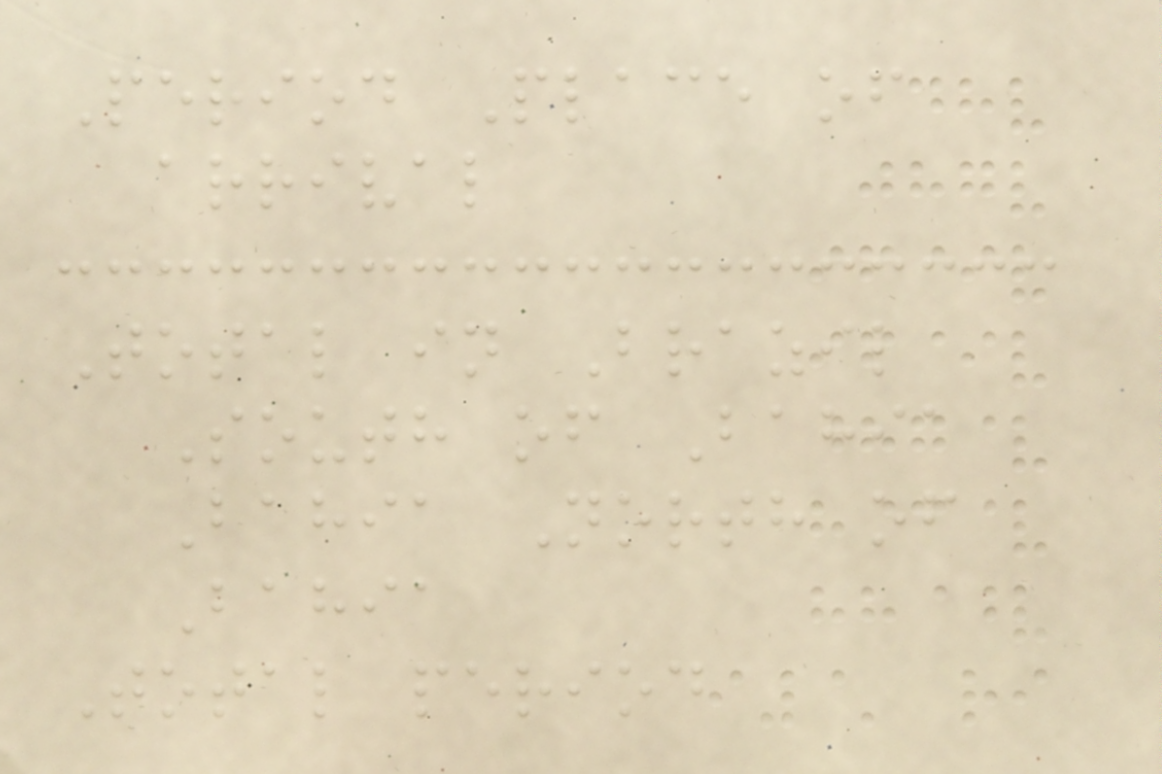Period Place of
arrival
Total in Brazil
South of Bahia
Bahia North of
Bahia
Total period
